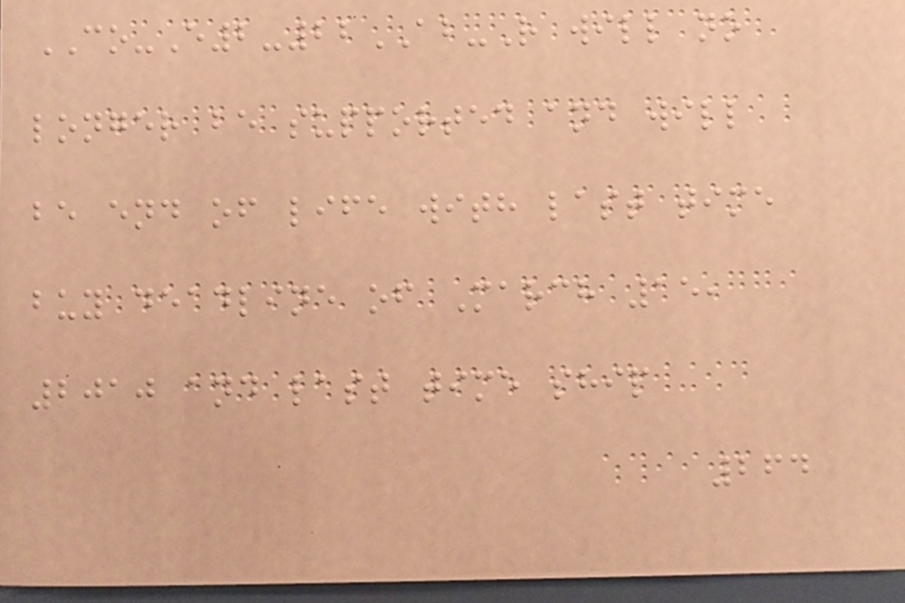CO-E2-22AB-R will no
longer be supported and will
be end of life with last time
buy deadline of March 15,
2010 and last time ship
264
